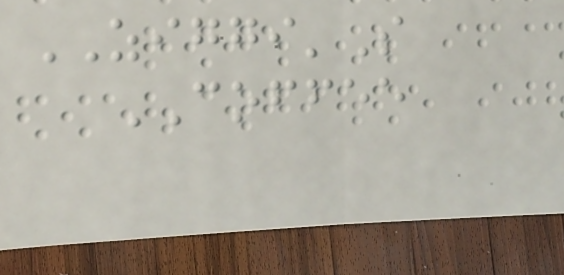ZIGGI'S
COFFEE
